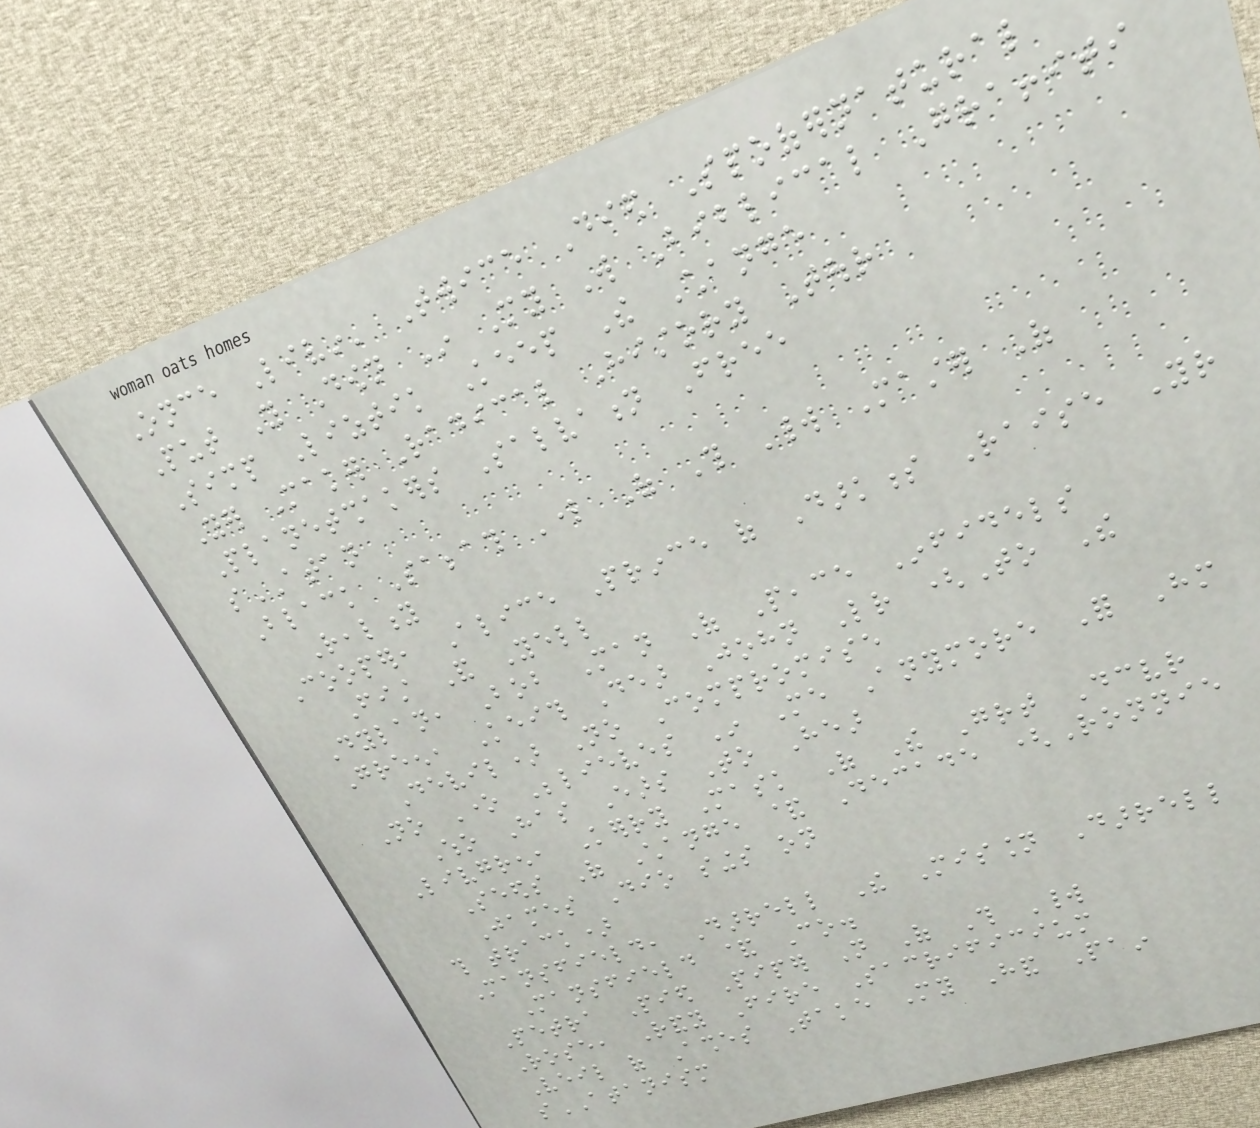Once Livin' Twice Died Spoofernatural
Put You Down In My Will Biblical Graffiti
Simp Liztik Keep The Change
Yer Maker Radical History Tour
Planetshakers Salvation Free
sATAN
Black Sabbath Lord Of This World Master Of
Reality
Cooper, Alice Prince of Darkness Raise Your
Fist And Yell
Dylan, Bob Man Of Peace Infidels
Green, Keith Dear John Letter (To The
Devil) No Compromise
No One Believes In Me Anymore For Him
Who Has Ears To Hear
Livgren, Kerry Mask Of The Great Deceiver
Seeds Of Change & Decade (Ronnie
James Dio sings on
this track)
Mansfield, Darrell The Mission Darrell
Mansfield & Co.
Petra Pied Piper Not Of This World
Rose, Randy Fire Sacrificium
Veil of Ashes Take My Hand Pain
sATANISM
